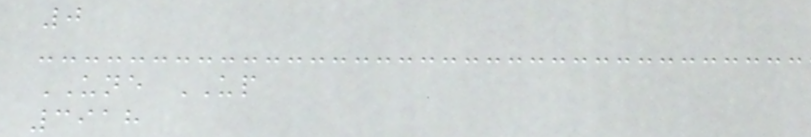0
UNE UP
3918
